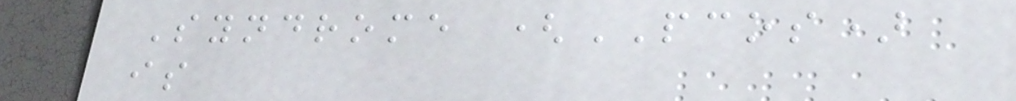Syndrome (PCOS)
is
